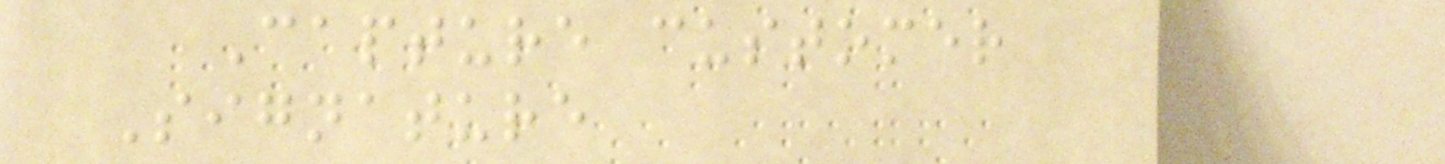Capture customer
Signature
